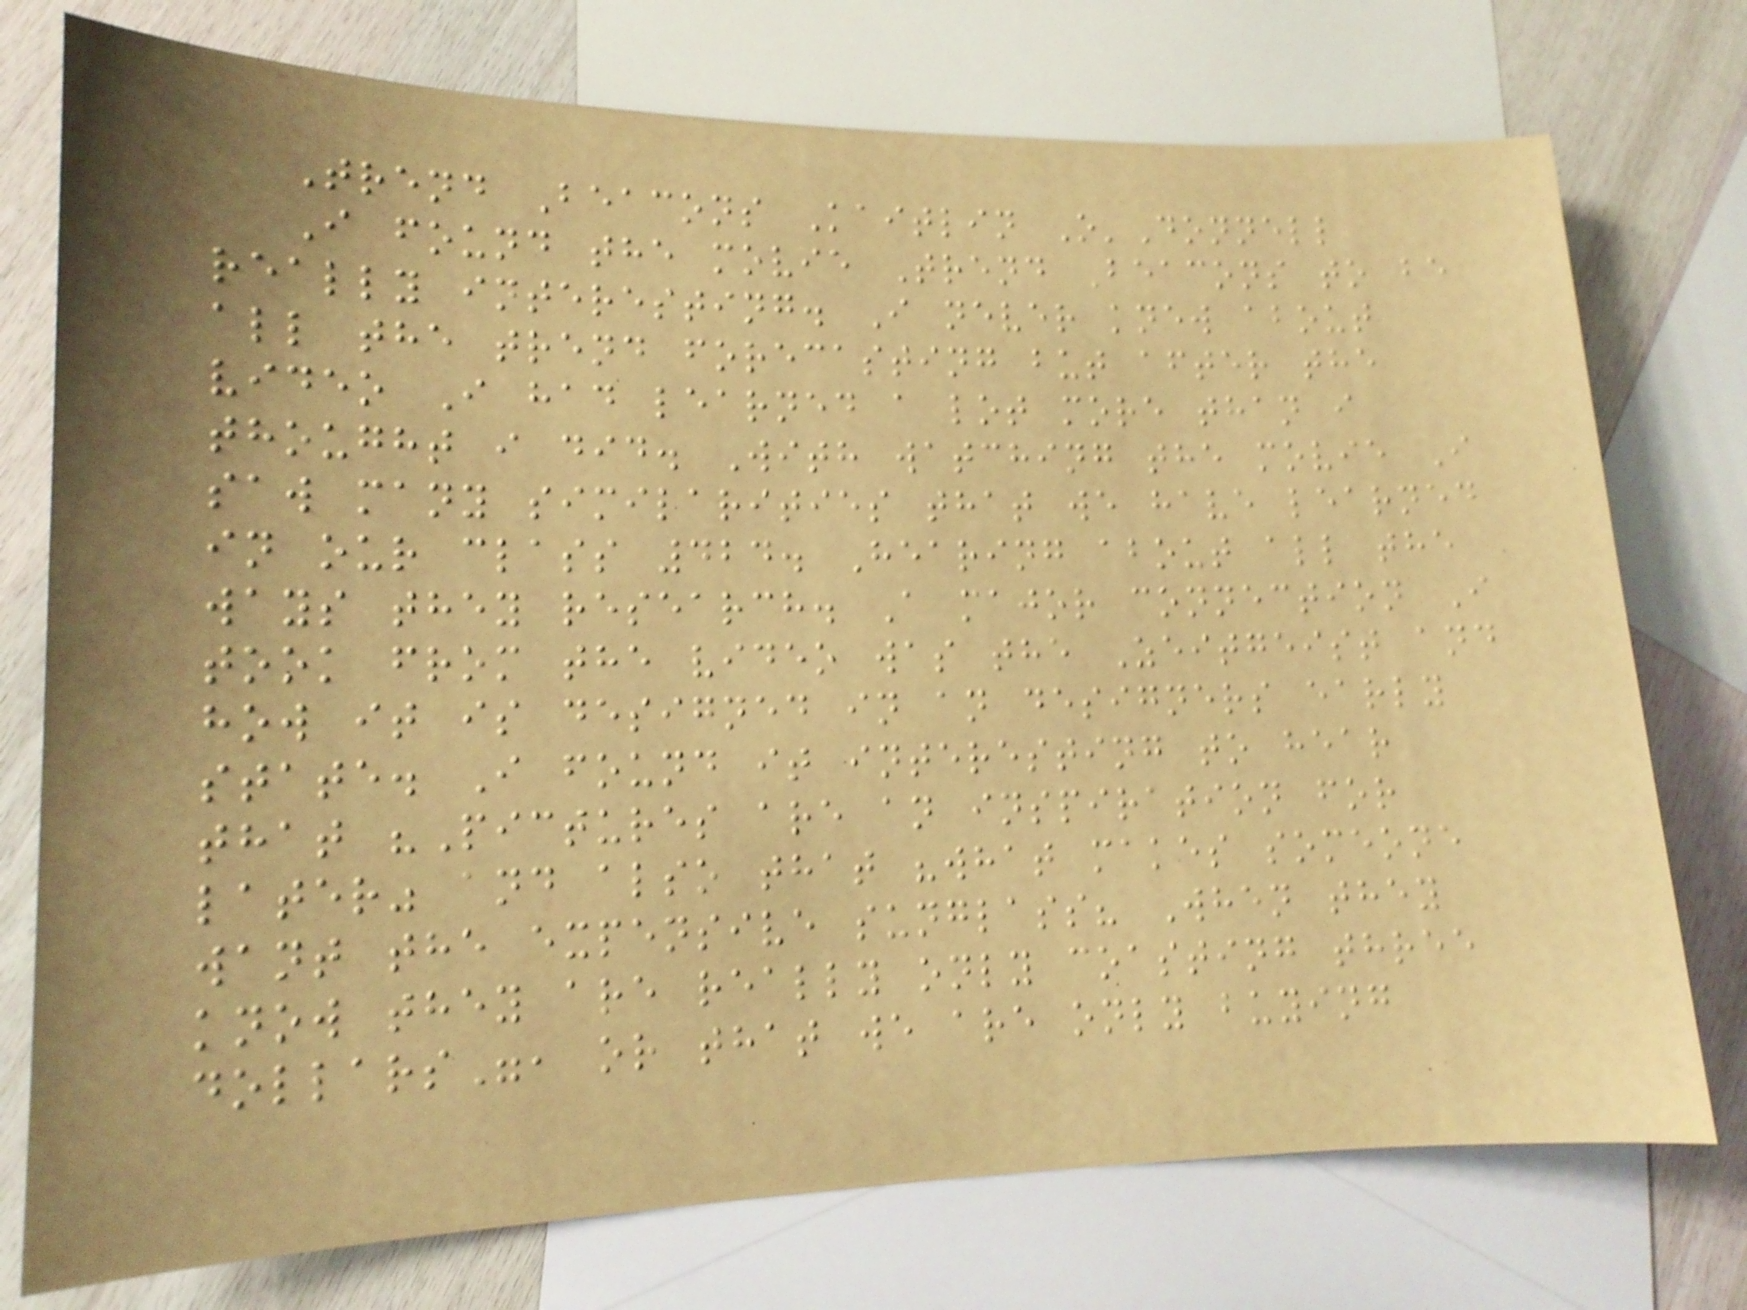Trend Beacons Kaitlin O'Donnell
I found the movie Trend Beacons to be
really interesting. I never knew about
all the trend forecasting but after the
video I had learned a lot more than i
thought i did. With watching the movie I
saw many similarities that we have learned
in our class 424. Hearing about all the
ways they research. A major connection I
took from the video was the Zeitgeist and
how it is designed in an designers early
state. I found it interesting to hear
that "Pictures are an inspiration for
later" and also that "what makes someone
want the expensive sunglass? When they
know they are really only coasting three
dollars", or that we are only buying
